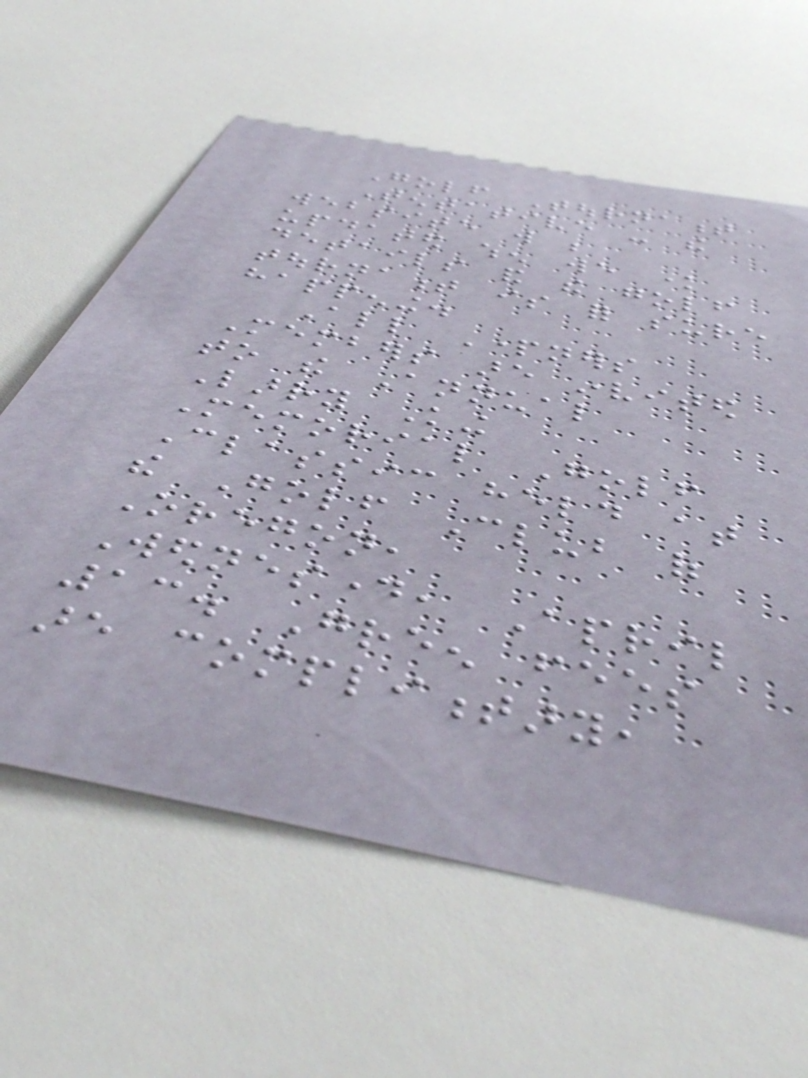Golf Tournament
Tentative - the
website will be
updated when we know
details and the golf
tournament is for sure
happening.
All Partners
Members are invited
to the Annual
Larry King
Memorial Golf
Classic held at
the Golf Club of
Oregon,
Wednesday, April
13. Green fees
are complimentary,
